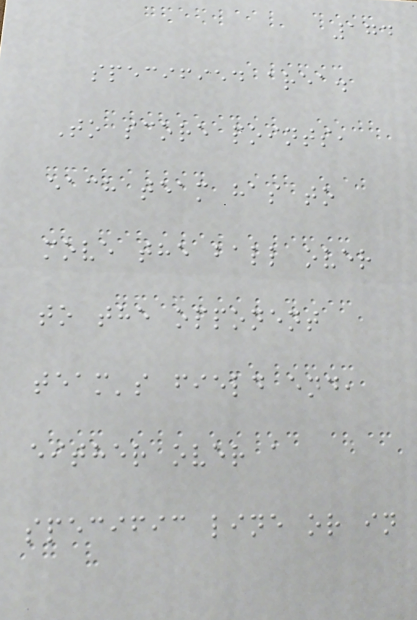174
specified area.
To score points,
each team has to
move the ball over
to the opponent
team's field end,
either over a
specific line or in
